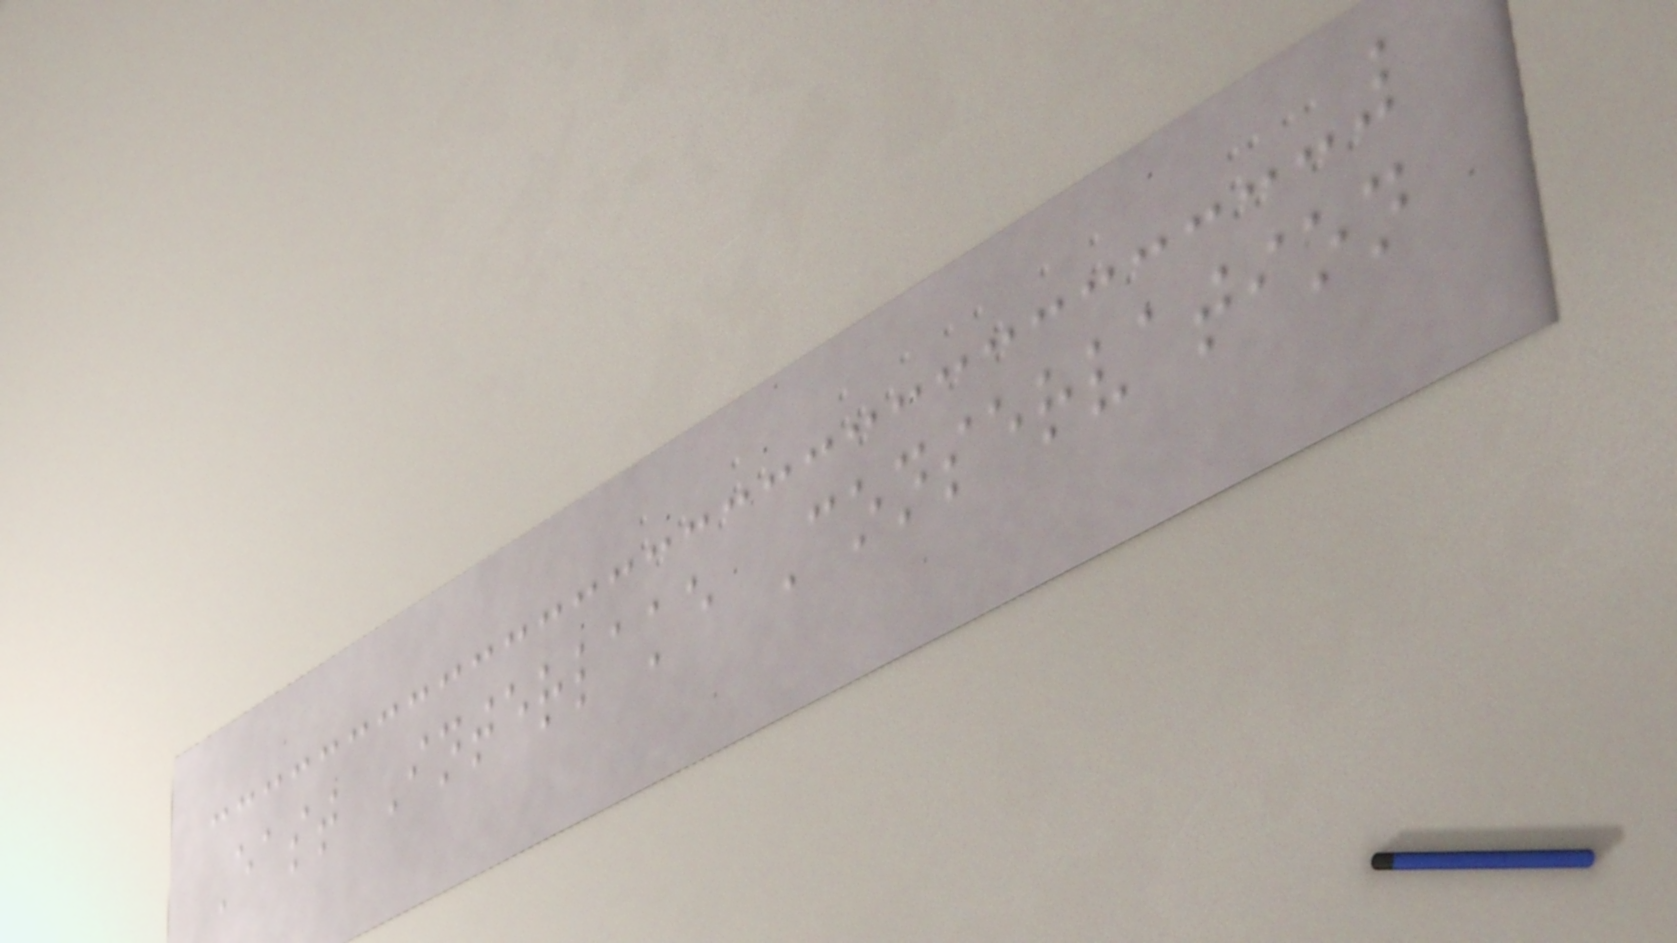East Interlake Conservation
